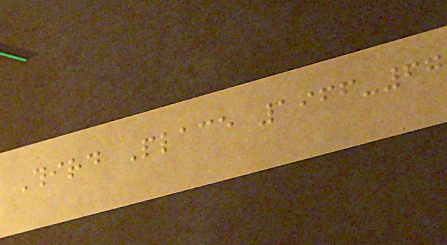Third Place 1966-67
